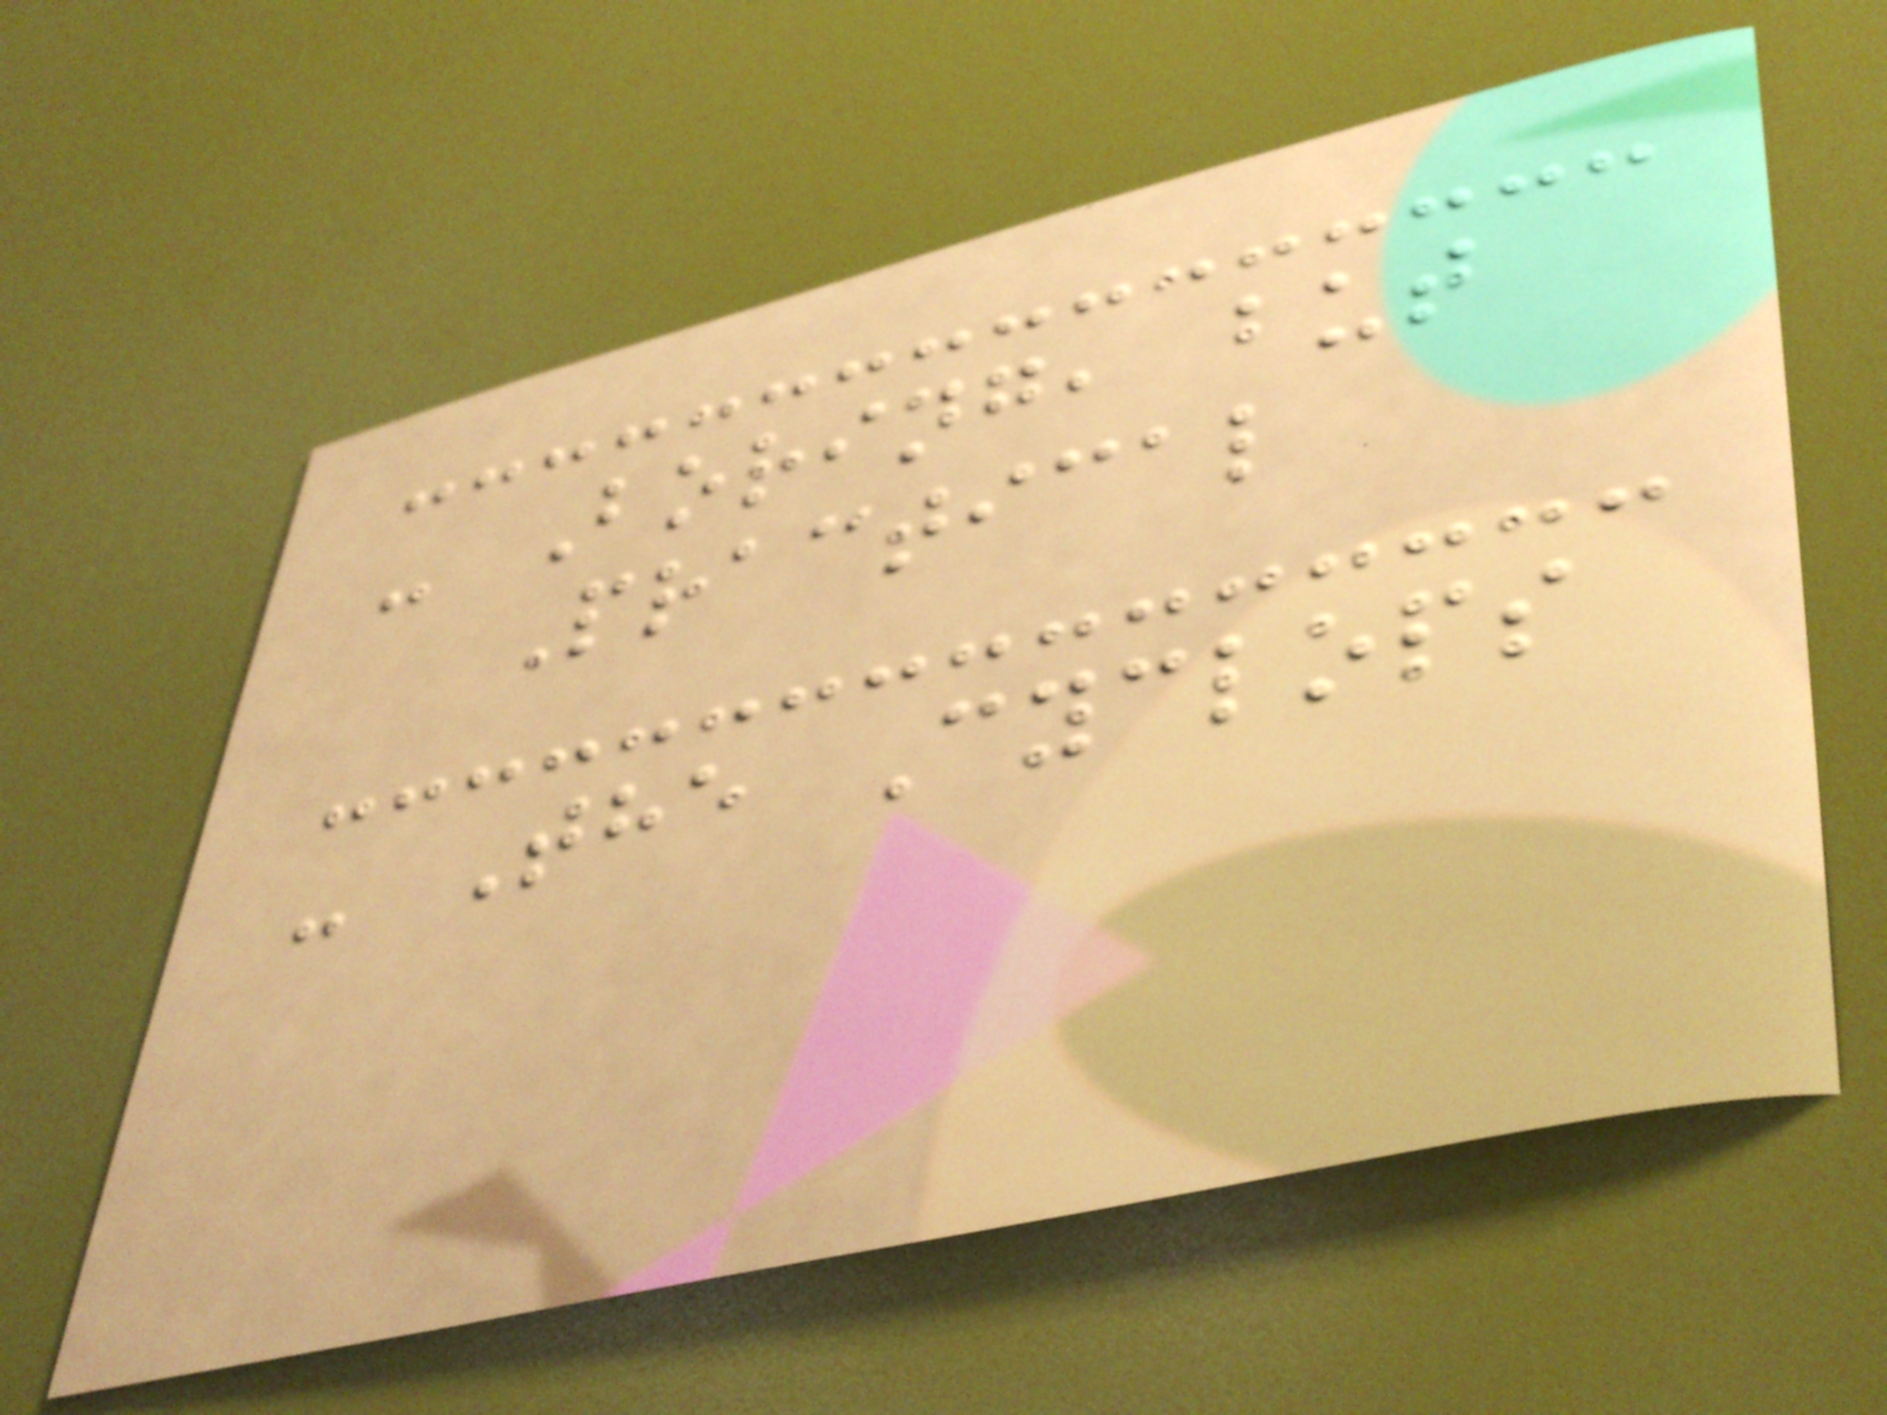- Boring, but
Practical
- The Cyclops
